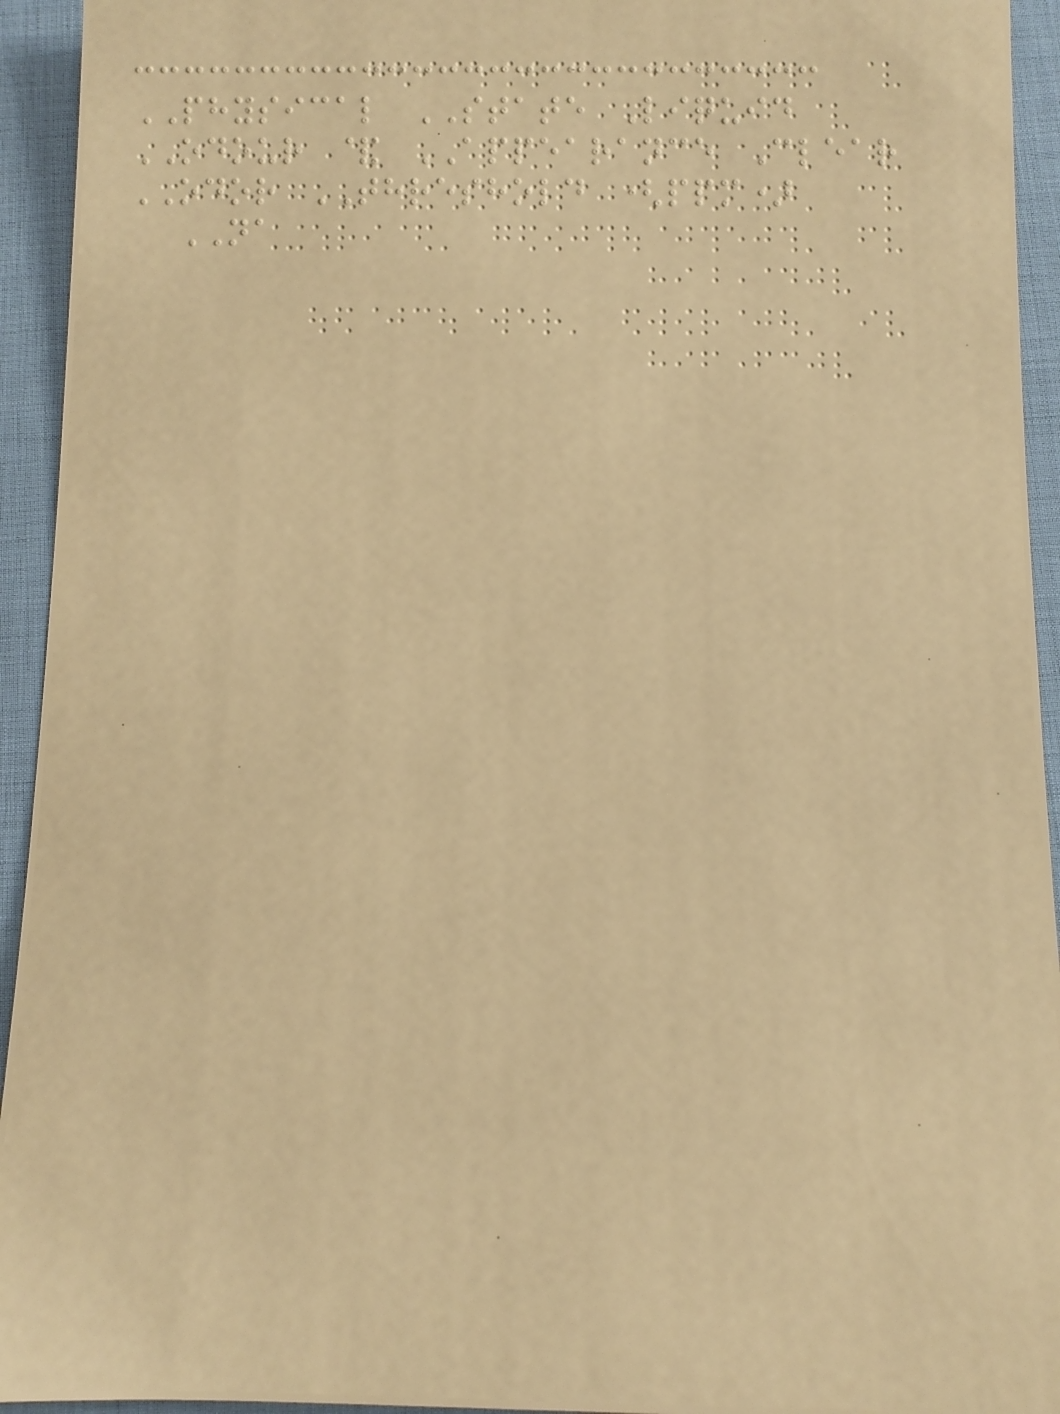PHYSICAL STATE Liquid
ODOUR & APPEARANCE Clear
ODOR THRESHOLD (ppm)
NA
